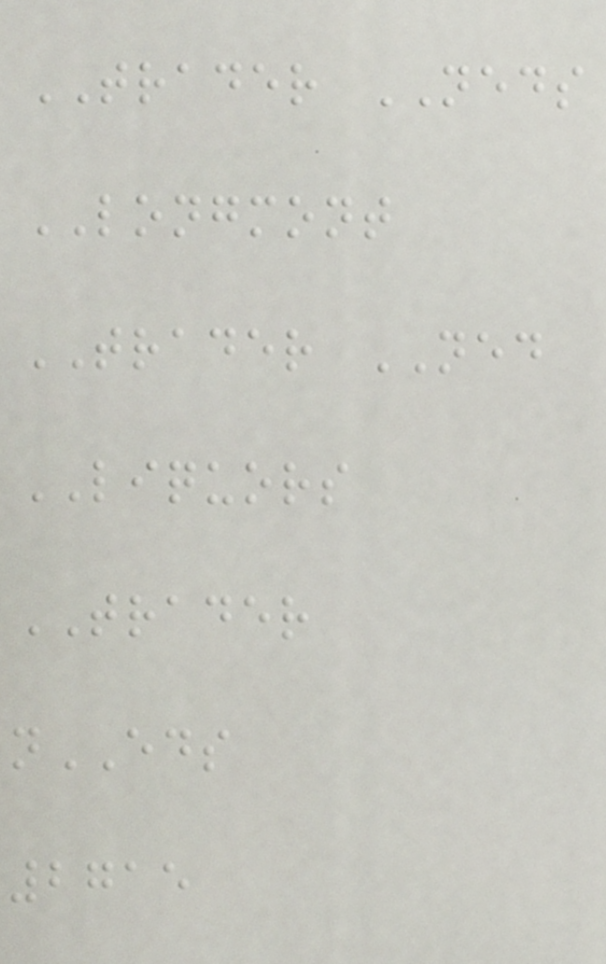TRADER NEDS
LONGMONT
TRADER NED
LIQUORS
TRADER
nEDS
2715
